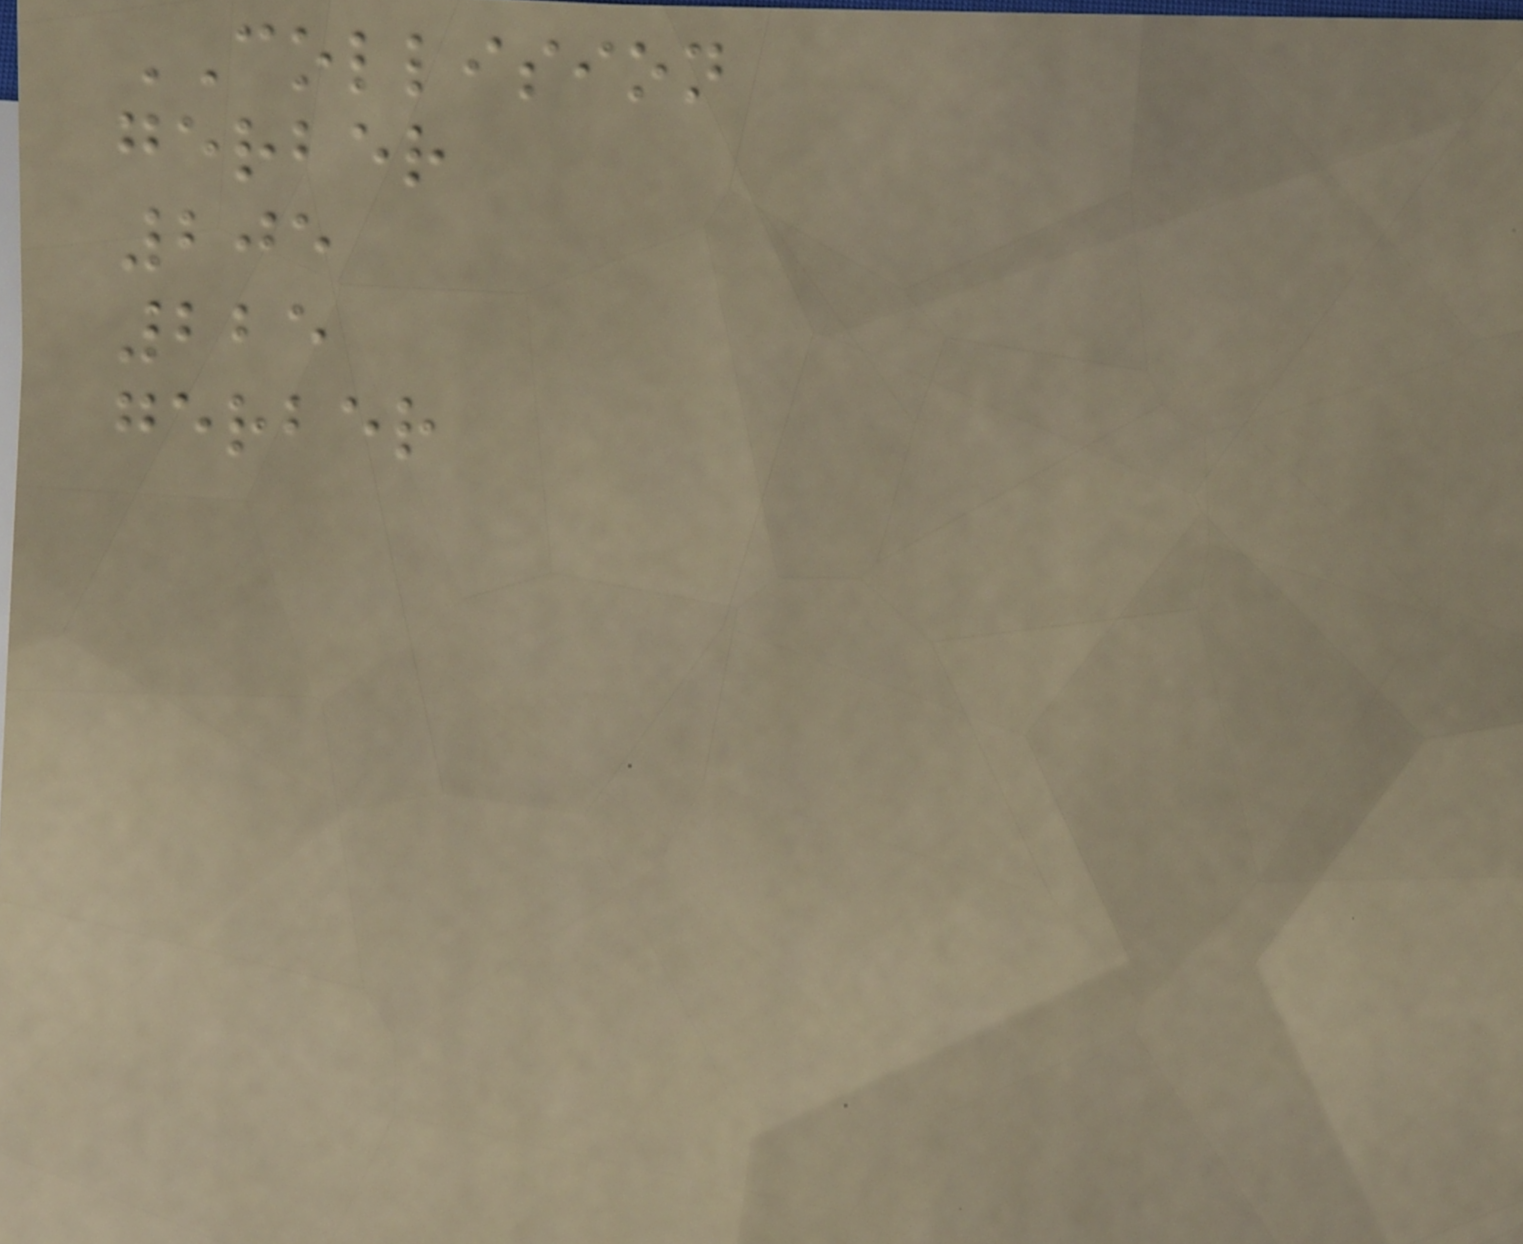COLLISION
gerber
205
225
gerber
